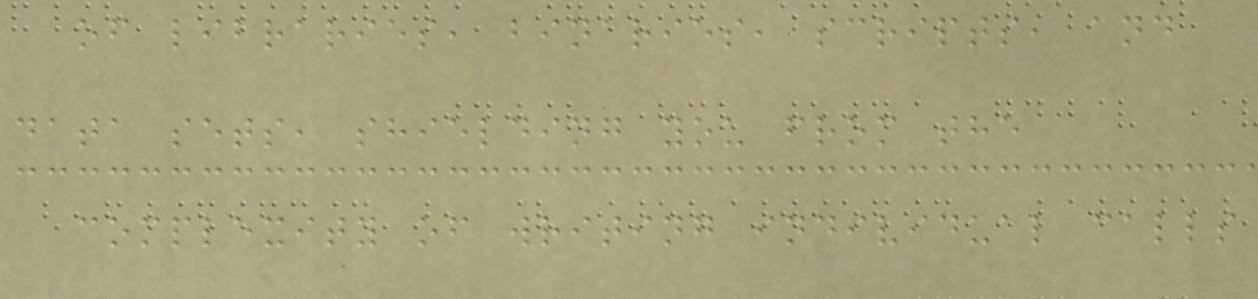of libraries, binaries, scripts, and
data sets, shielding you from the
complexity of writing individual calls
